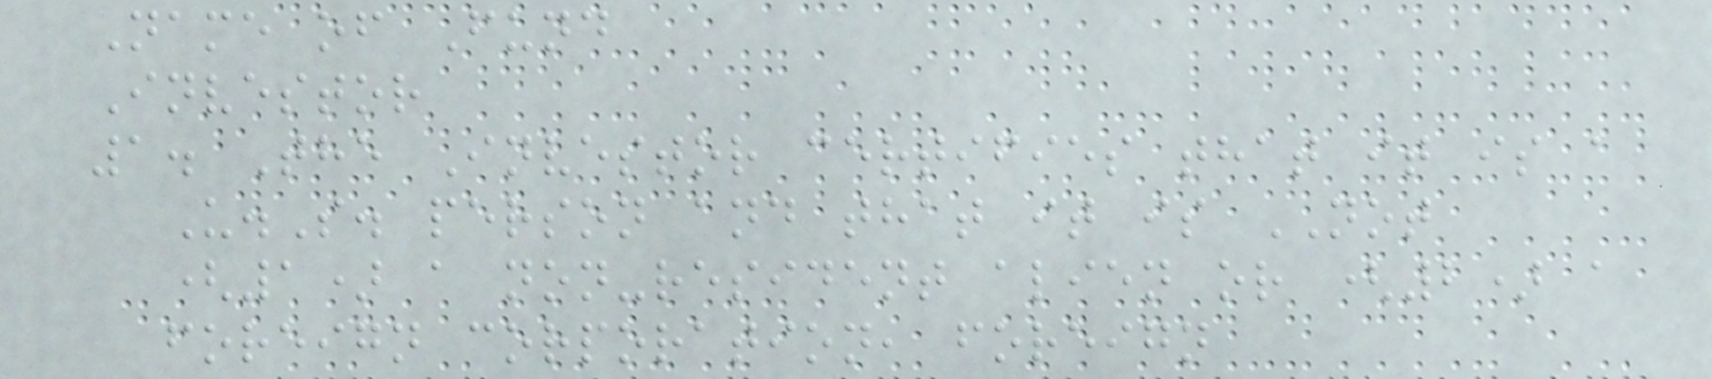Name of Fund
Investor
1. The Investor certifies that it is a
U.S. person and that it is NOT
(1) a non-resident alien or (2) a
foreign corporation, foreign
